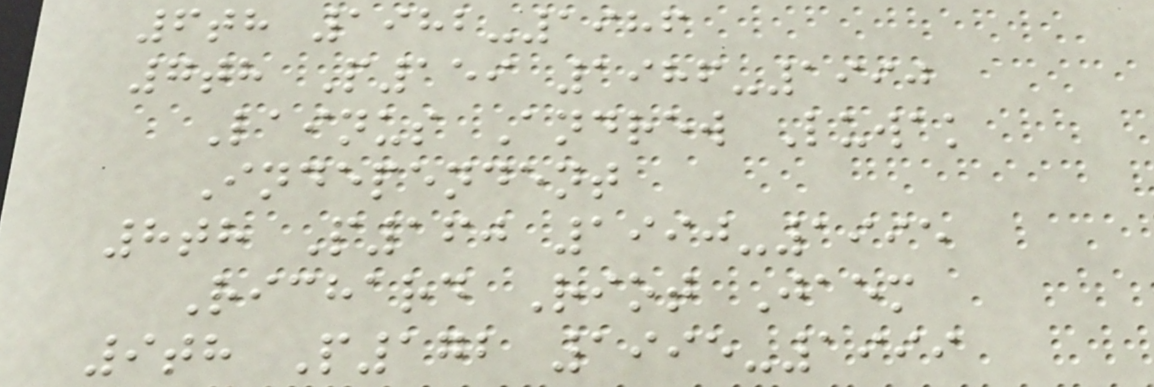6th 1982-1986
7th P159 1986-1990
Lainus Andrew Luwak
Independent
8th P160 1990-1995
Richard Riot Jaem
9th P172 1995-1999
